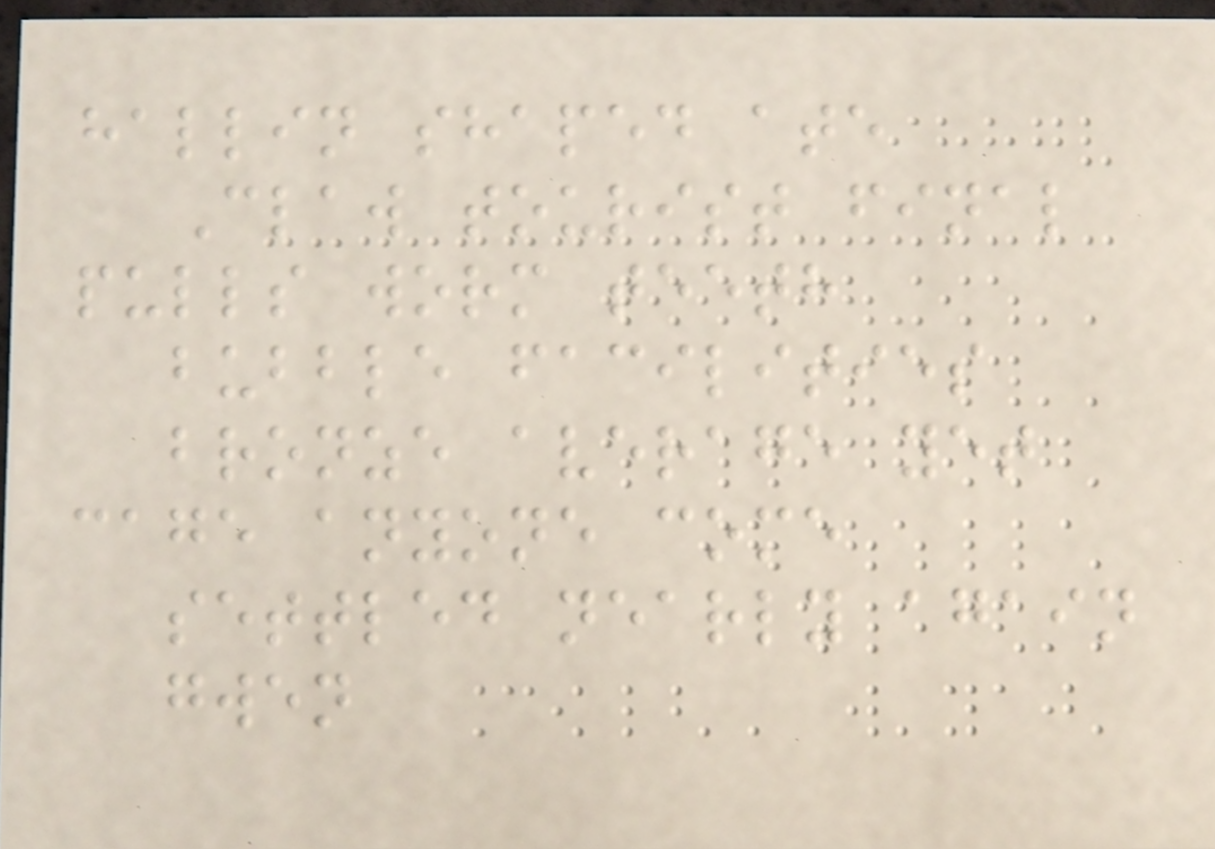hallin shaped ate
Claw tourist final
pulls worm teeth
bubble facilities
bronze average yet
cage anyone come
settled nearly again
gwen
